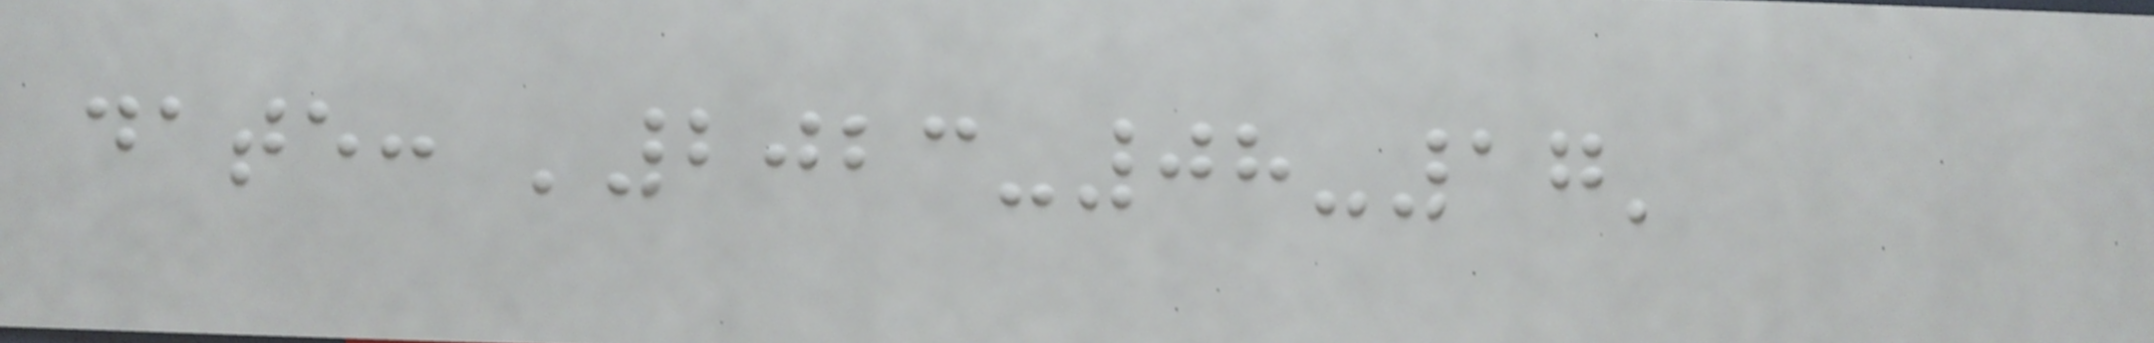date: '2023-08-17'
